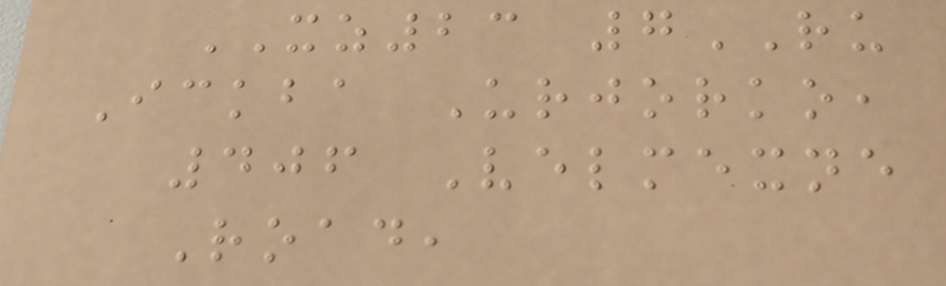XZ23 7RU
Ickba Urjorko,
406 Velmexne
Road,
